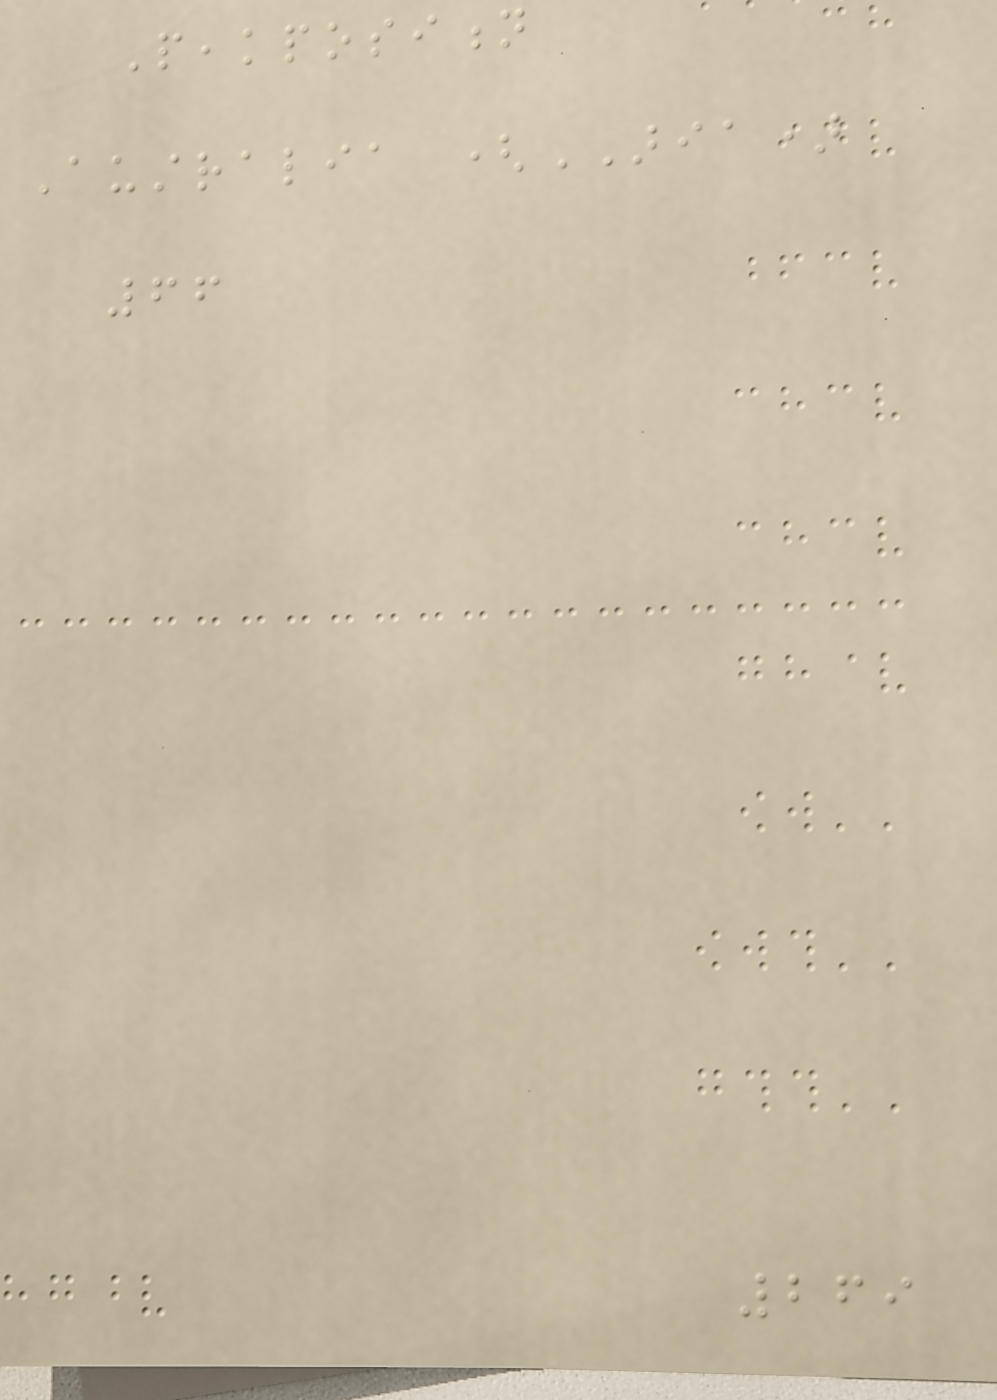Peakposition
Australia (ARIA)
66
269
